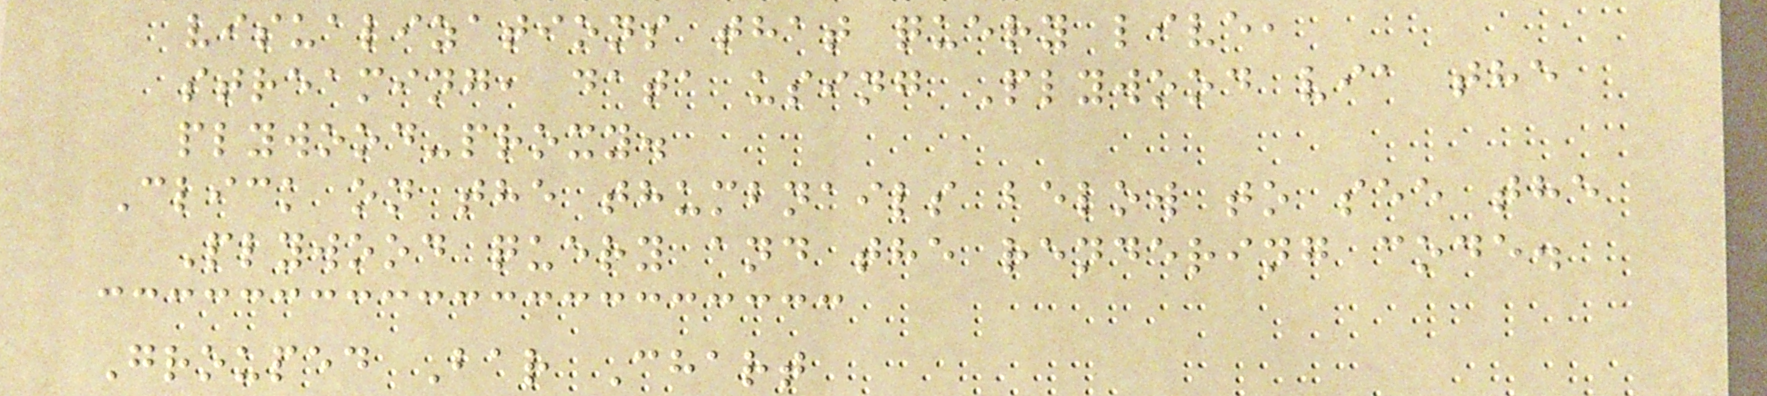visualizations that query live,
streaming, data using Plywood via the
plywood-proxy.
Click on the thumbnails below to see the
Plywood query and the rendering code.
Grouped Bar Chart
